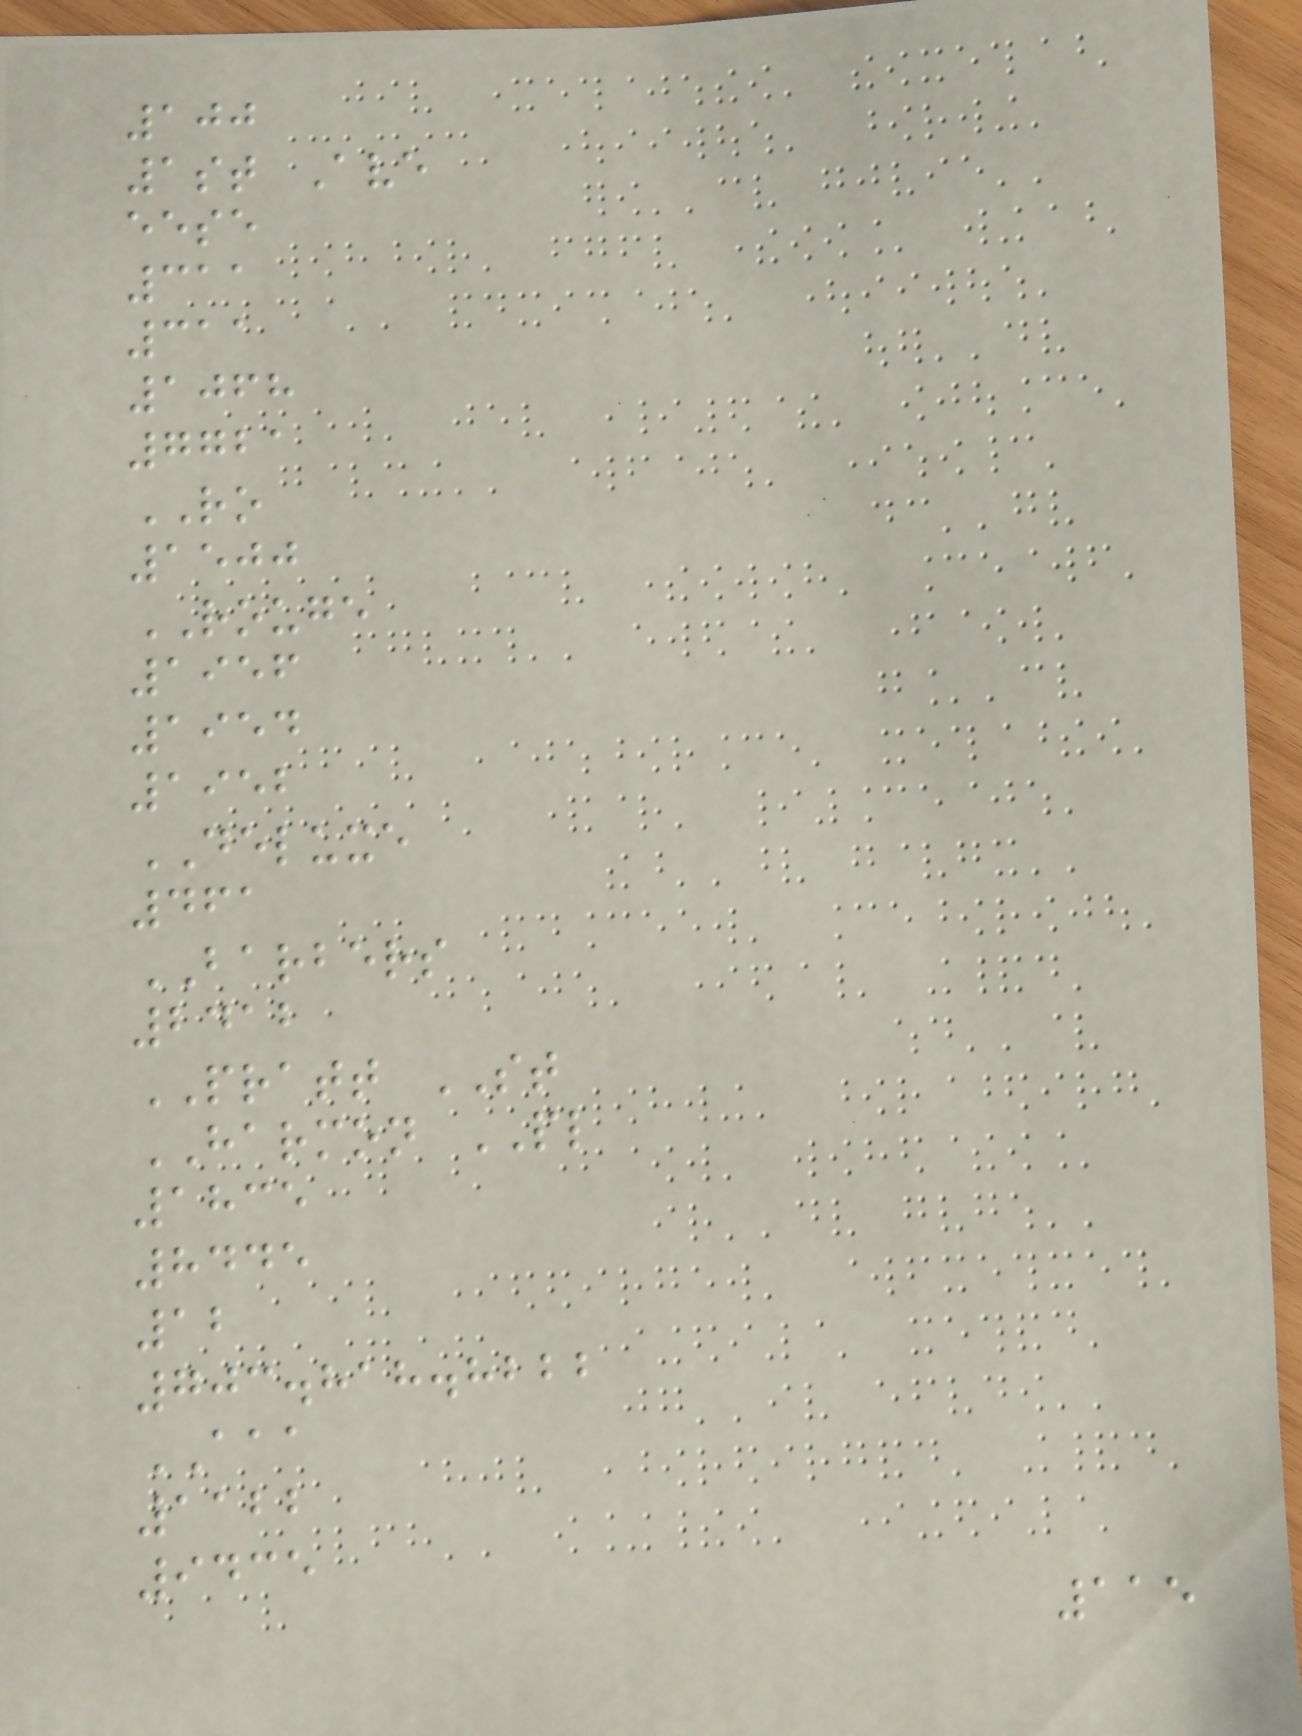100
1st Ave
eese
311
311
1068
7721
RO
1500
ROUGE
1956
1954
1952
DELUXE
461
BARBERS
2412
PRATT ST
HARMON PL
1835
8445
12
703.818.8222
AAA
1122
9435
115
